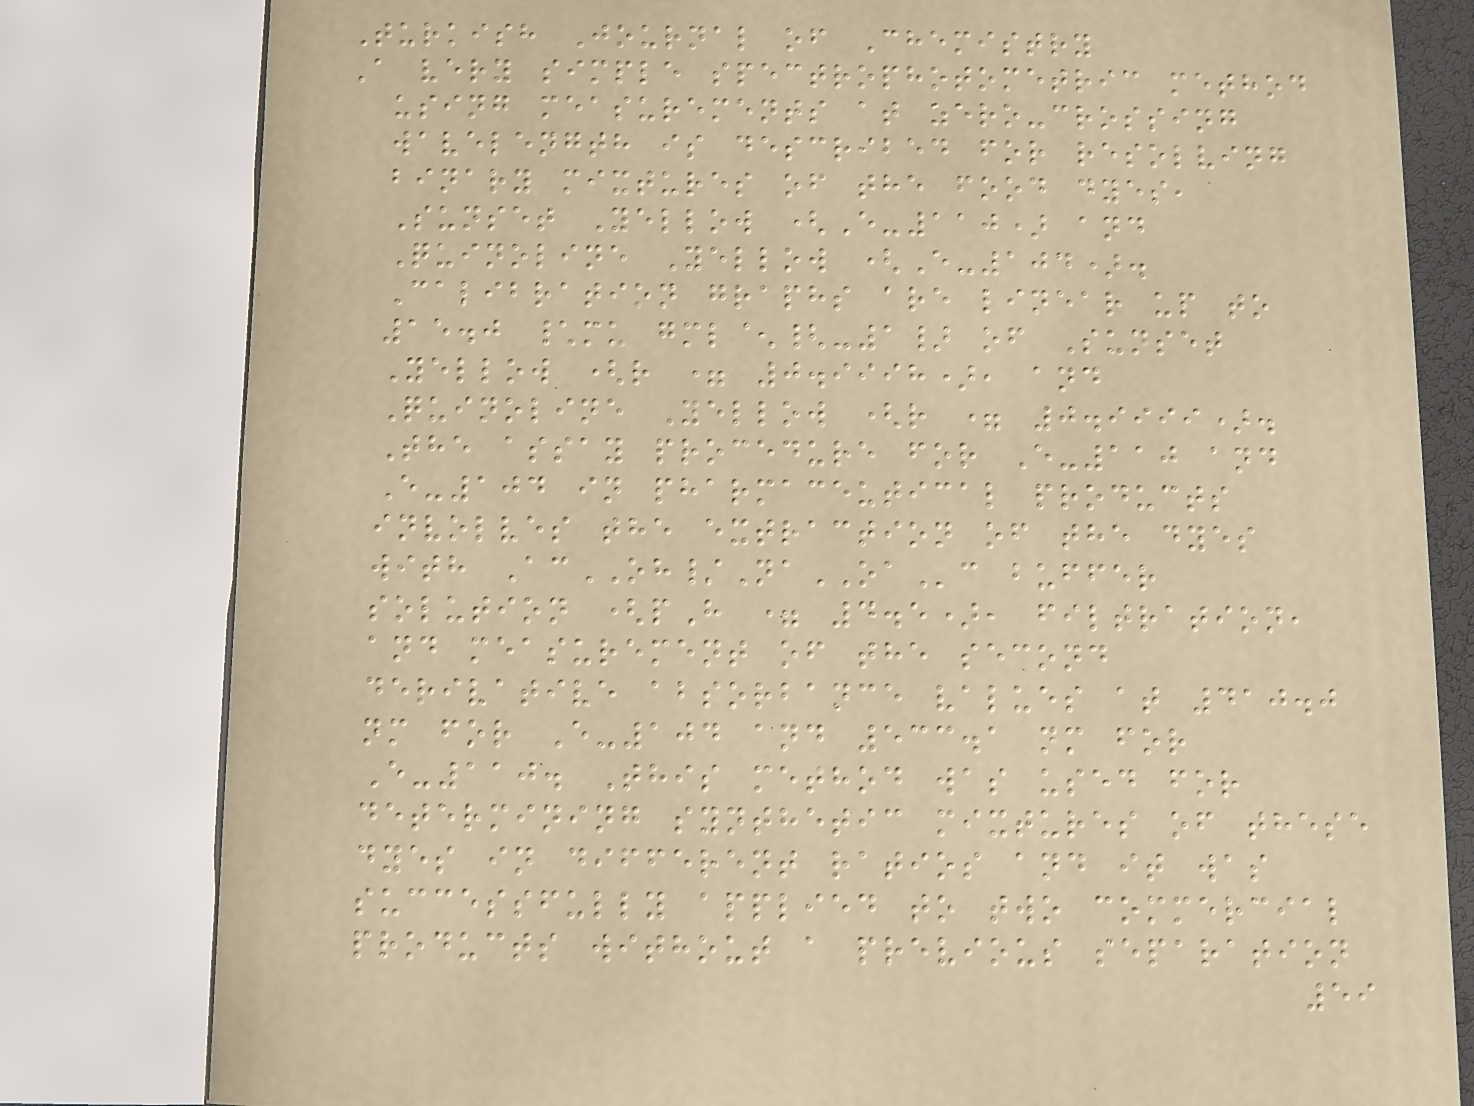Turkish Journal of Chemistry
A very simple spectrophotometric method
using measurements at zero-crossing
wavelength is described for resolving
binary mixtures of the food dyes,
Sunset Yellow (E-110) and
Quinoline Yellow (E-104).
Calibration graphs are linear up to
15.0 \mu gml^{-1} of Sunset
Yellow (r = 0.9998), and
Quinoline Yellow (r = 0.9999).
The assay procedure for E-110 and
E-104 in pharmaceutical products
involves the extraction of the dyes
with AcOH/NaOAc buffer
solution (pH = 4.5), filtration,
and measurement of the second
derivative absorbance values at 410.0
nm for E-104 and 533.1 nm for
E-110. This method was used for
determining synthetic mixtures of these
dyes in different ratios and it was
successfully applied to two commercial
products without a previous separation
59
